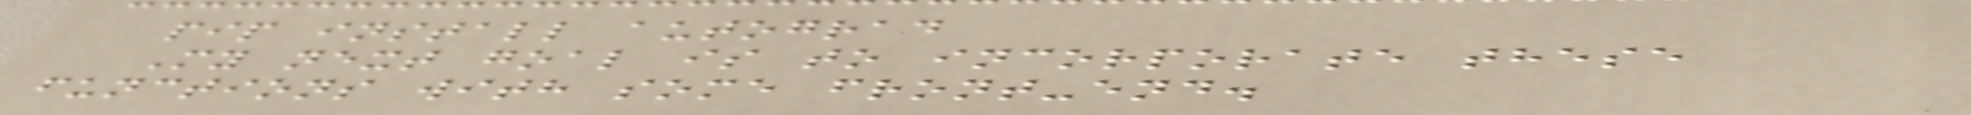pip install autograd
My next goal is to incorporate these
functions with some front-end.
